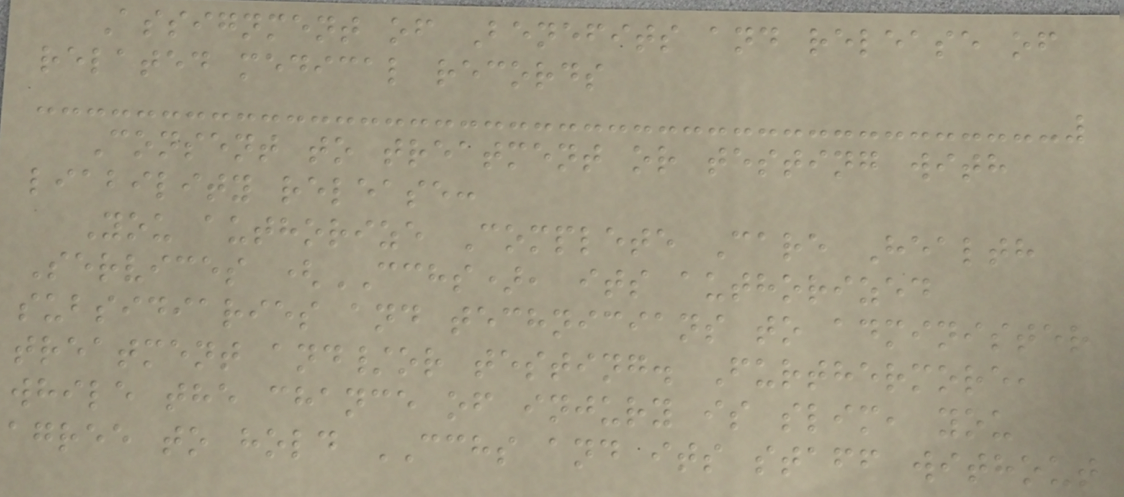Assignment of Benefits and release of
related medical records
Consent to treatment or testing with
liability release:
You authorize Complete Care Health
Services (CCHS), its authorized
subsidiaries and technicians to administer
treatment and/or testing. Furthermore,
while the chance of injury is slim, you
agree to hold CCHS and its staff without
